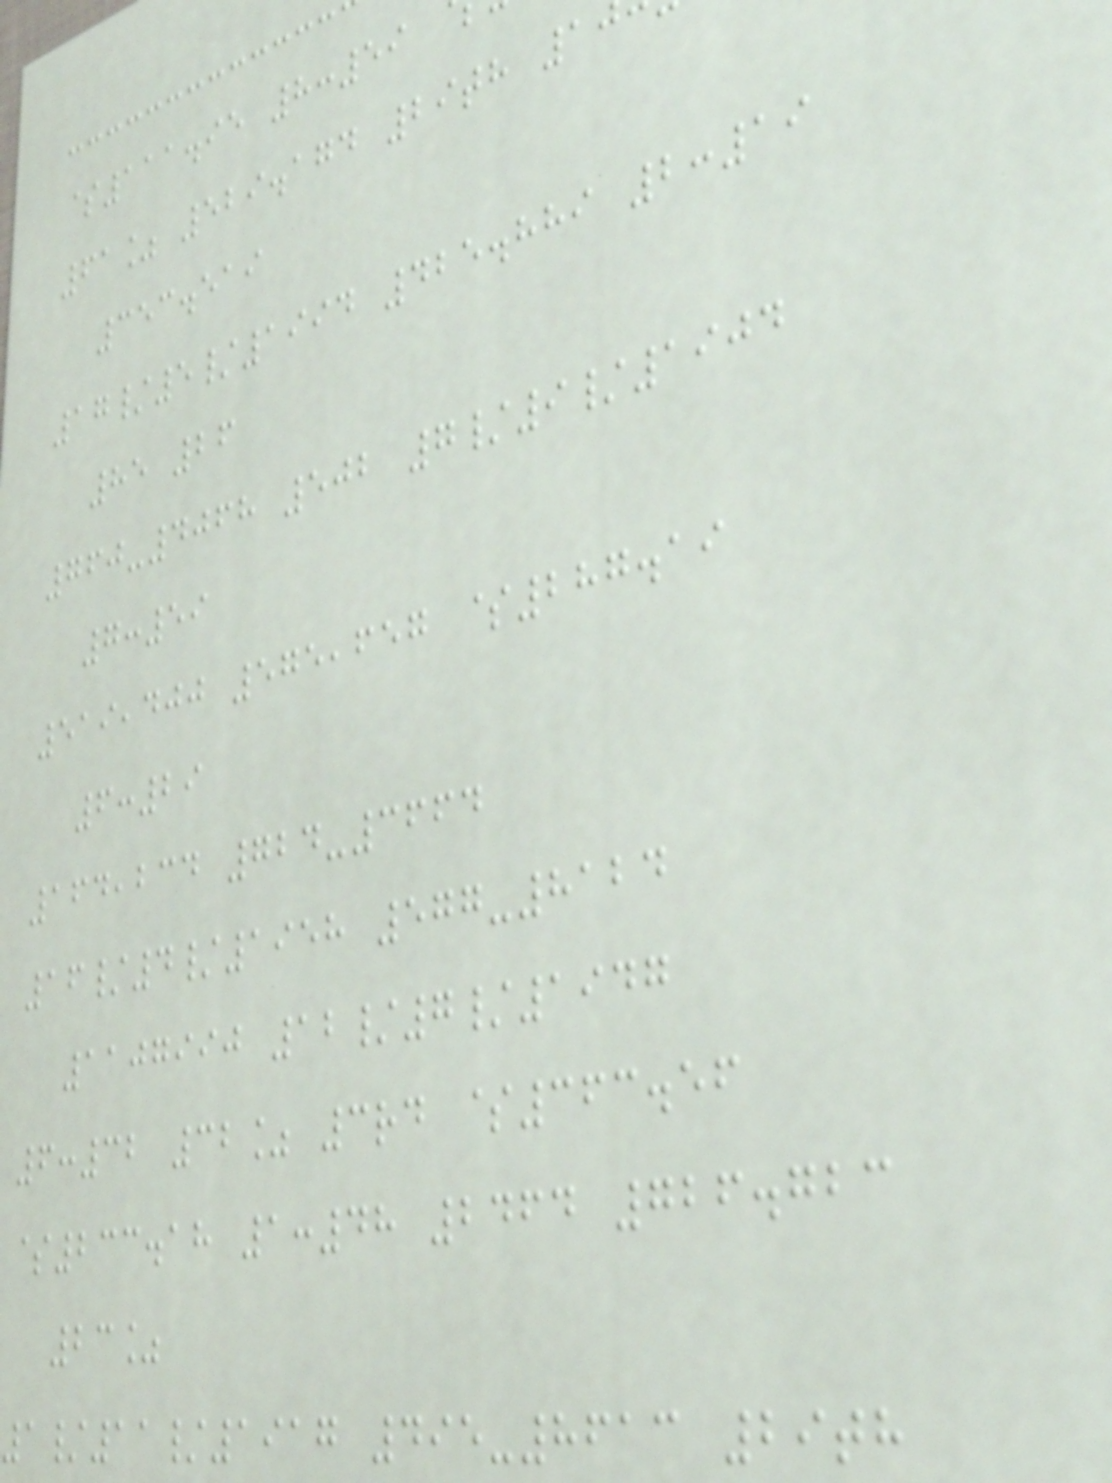$111.95 8:59
61% 529.174 29th 1
353.519
17/5/1994 425.889 2:19
85 26
760-4068 502 7/9/1904
7:59
519,400 575,657 $287.19
6:29
164,234 724-3664
16/4/1958 577-8124
1107990 12/7/1947
6:32 32% 3rd $363.56
$233.18 1:48 2464 726.723
23%
1/11/1917 495-8613 29th
